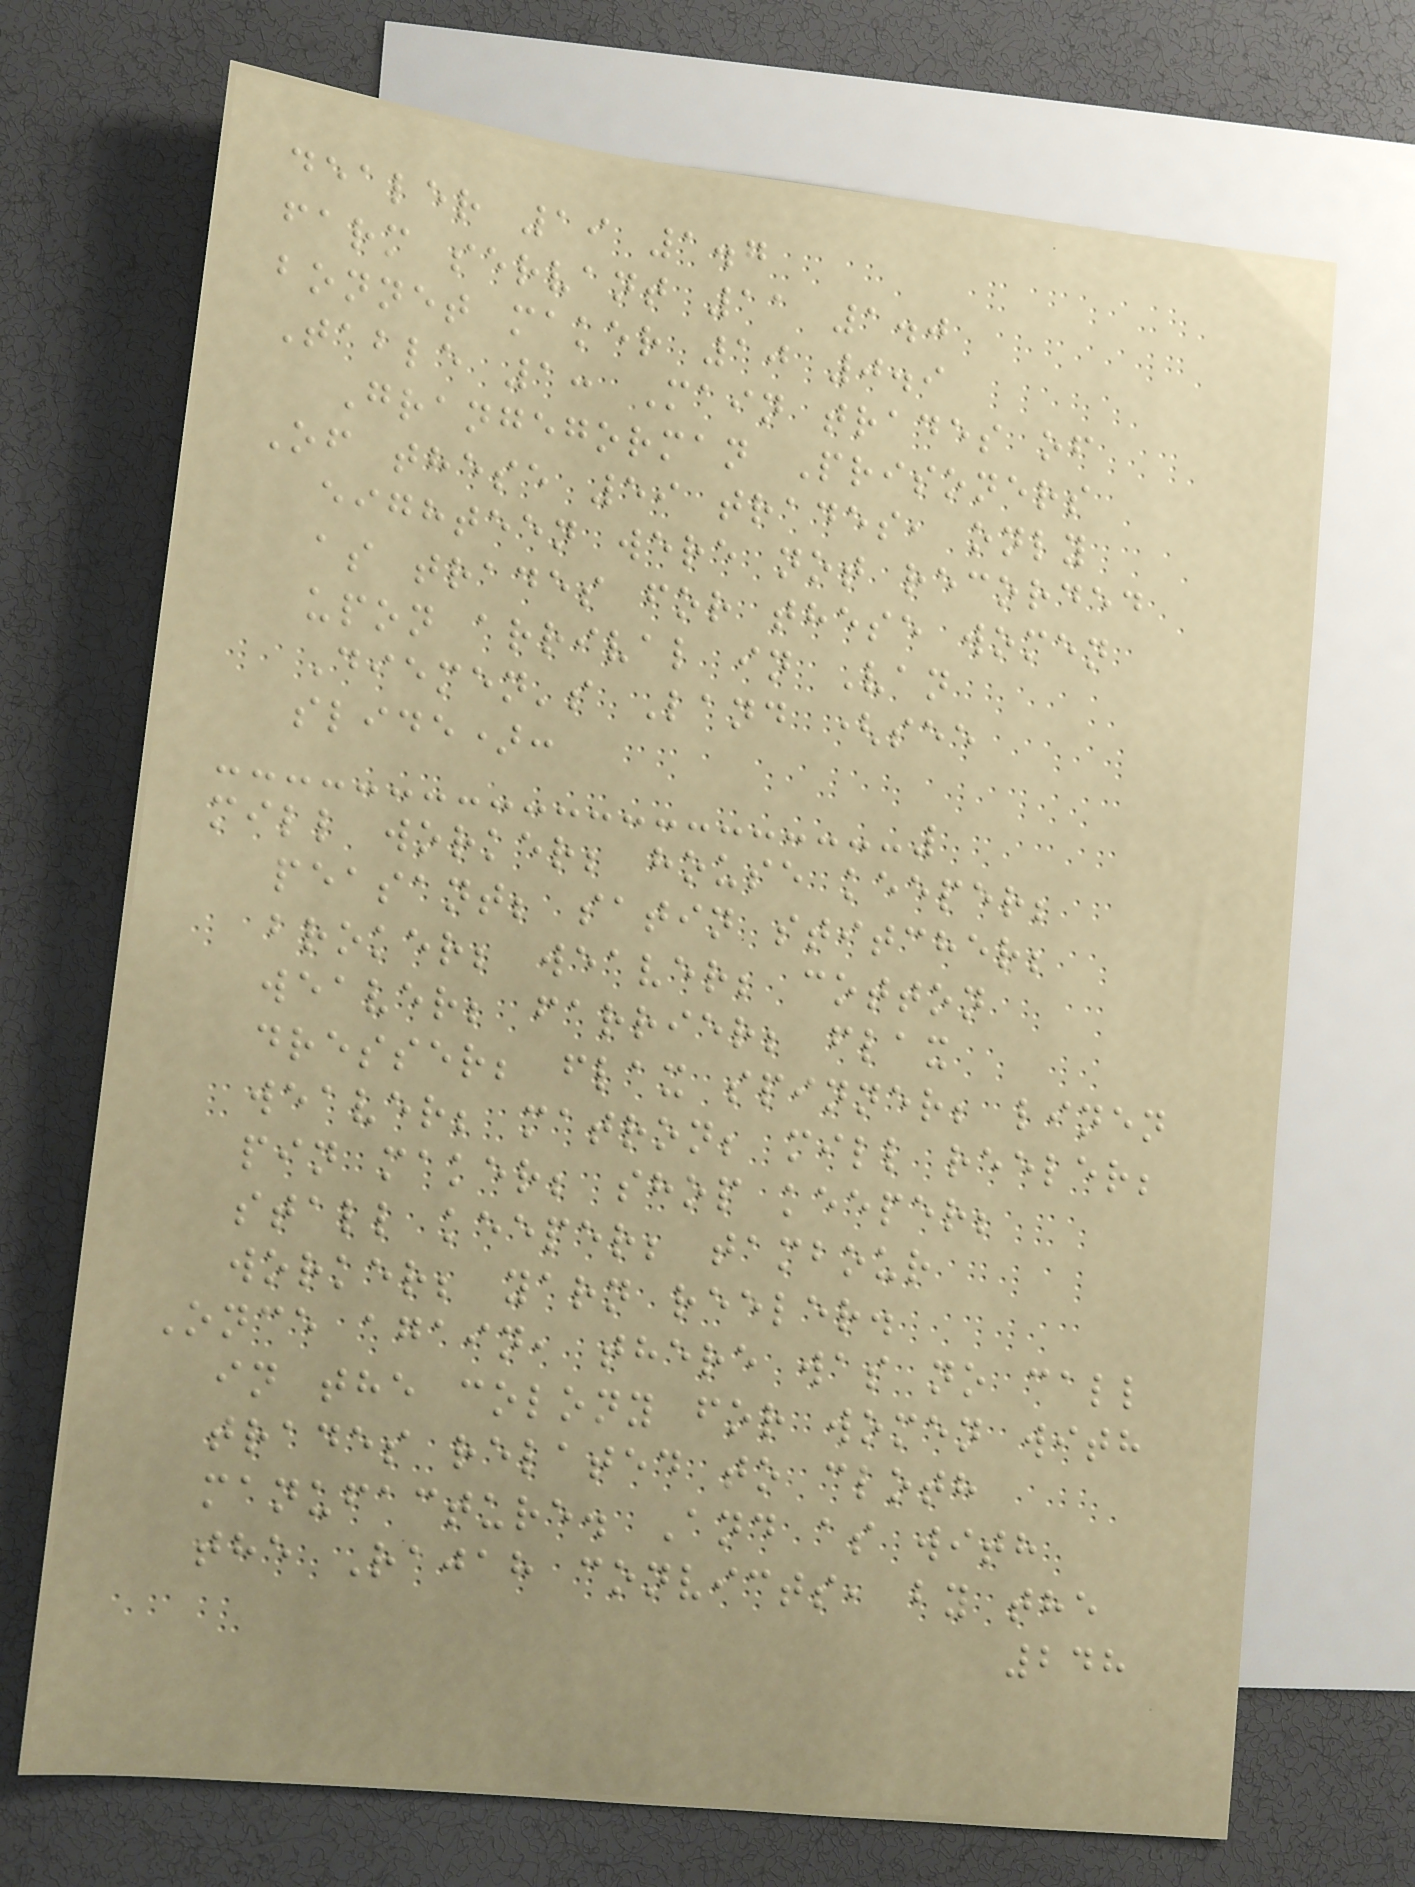dealer 19 1.7
farm servant 11 1.0
bonnet maker 10 0.9
Table 1: Main trades of
Grangegorman Prisoners
Of these 59 trades, only
eighteen were not recorded
as trades for these women
upon arrival in Van
Diemen's Land (see
slide):
mill worker; house keeper;
peasant; satin stitcher;
broker; weaver; cotton
weaver; farrier; flax
dresser; flax spinner; linen
weaver; matron; mill reeler;
pin maker; shop keeper;
stall keeper; tambour
worker; yarn reeler.
Once again, there was no call
in the colony for women with
trades related to cloth
manufacture. And as with
the Rajah convicts, by the
248
